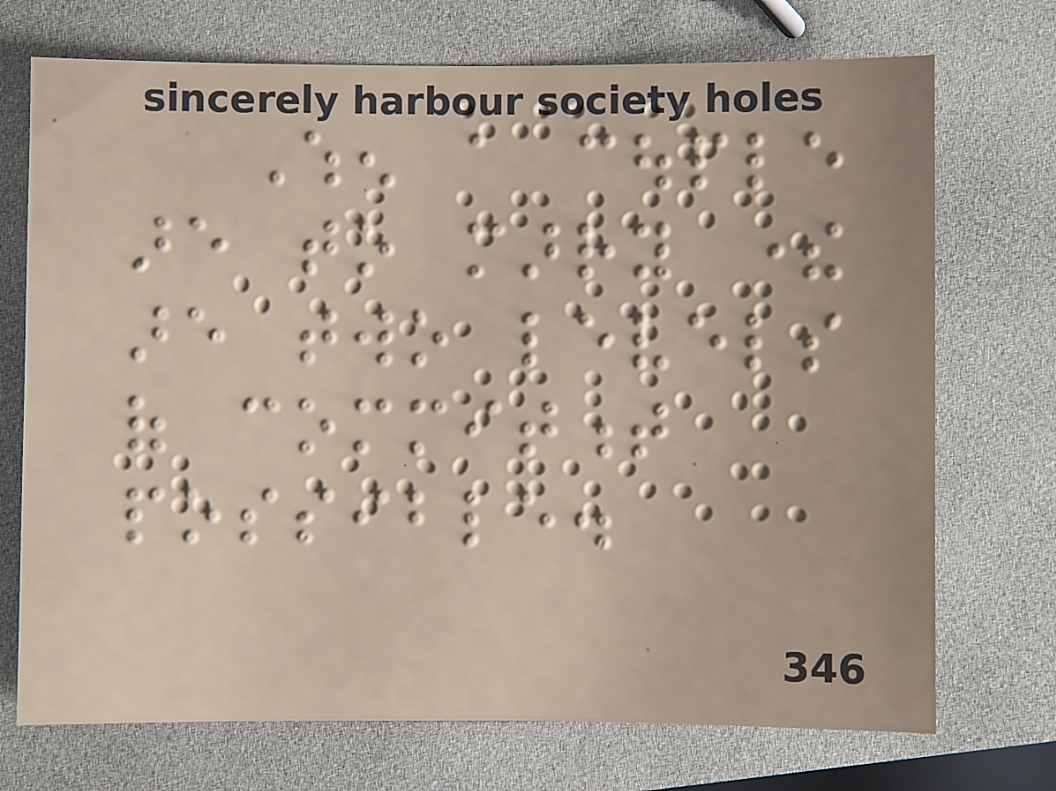When a couple
are to marry there
are two levels
of commitment
possible.
